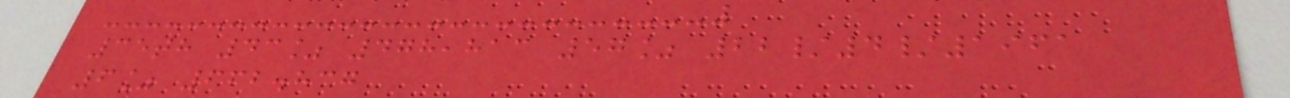35th 43% 478,813 57% 22/4/1961
6% 662.837
